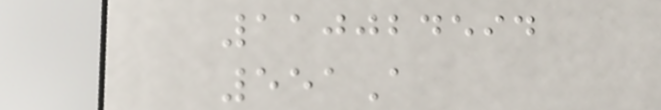110024594
551A
